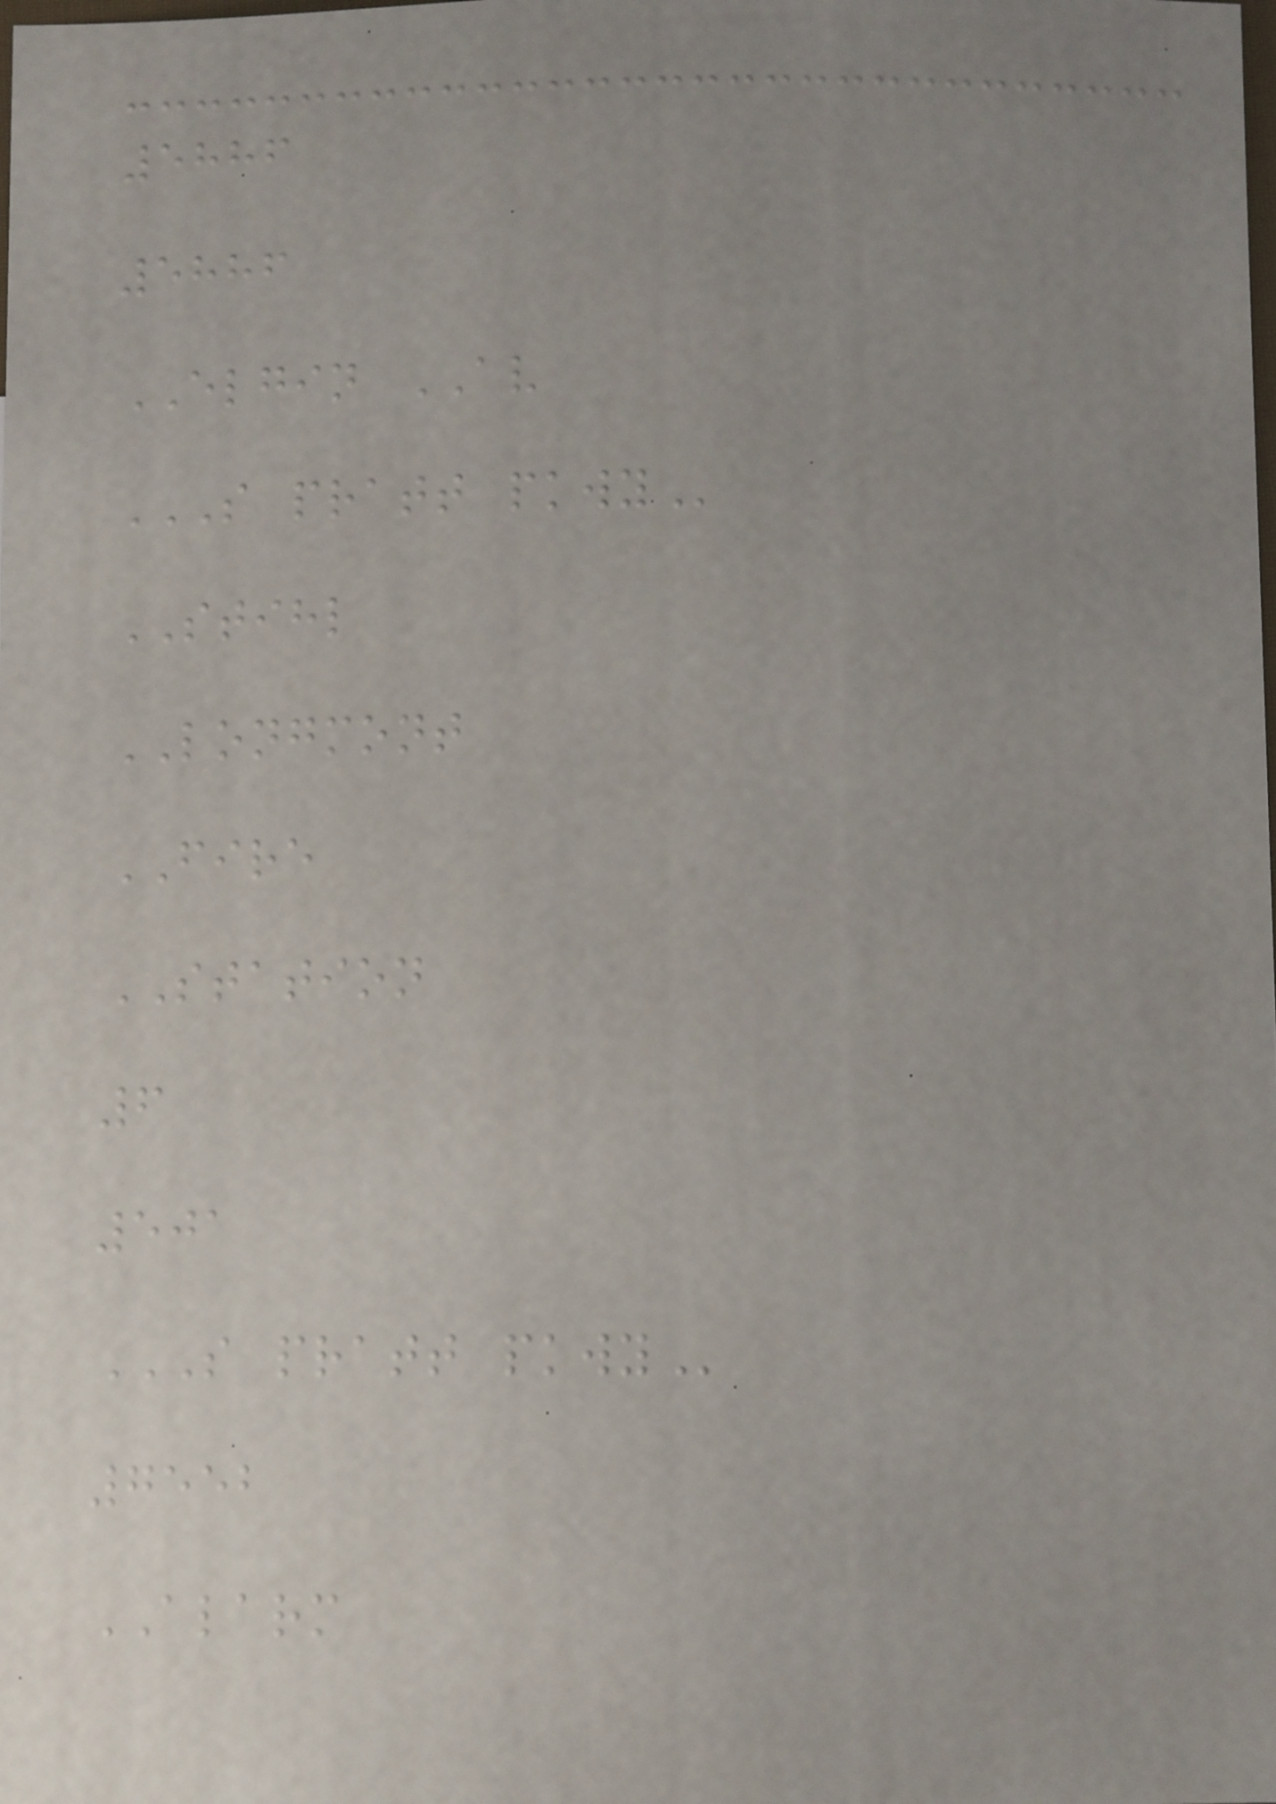5886
5886
ELGIN AV
S PRATT PKWY
STIHL
LONGMONT
FIRE
STATION
6
501
S PRATT PKWY
7552
ALARM
